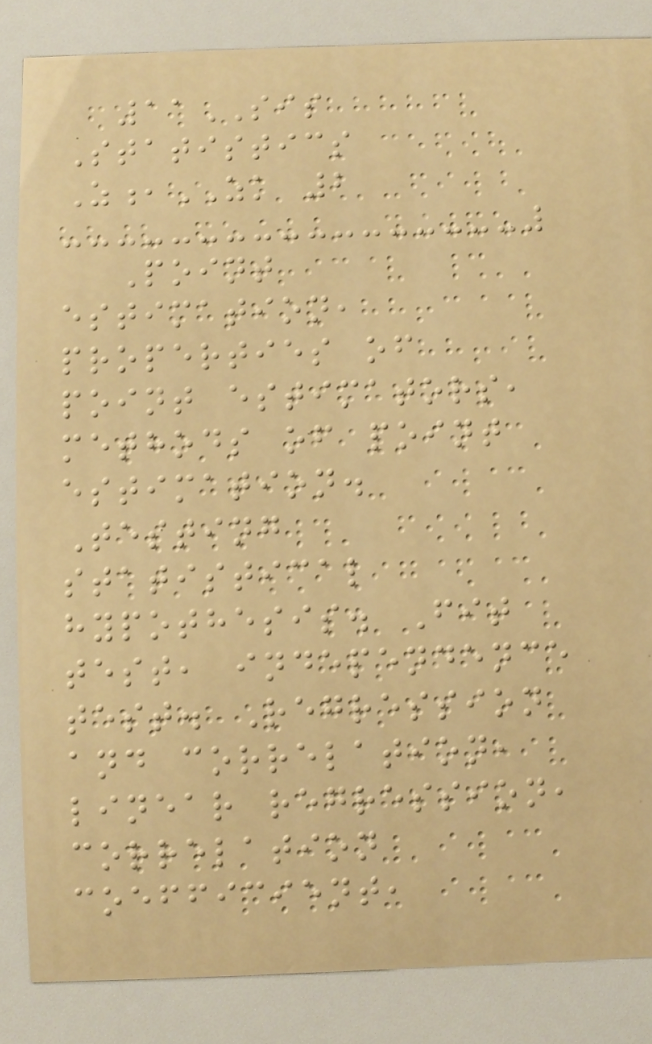11SIS
Statistics
Z,ZK 2
Point
estimation,
properties of
point estimators,
methods of point
estimation.
Testing
statistical
hypothesis. Fit
test, independence
test. Regression
and correlation,
linear regression,
correlation
coefficient,
